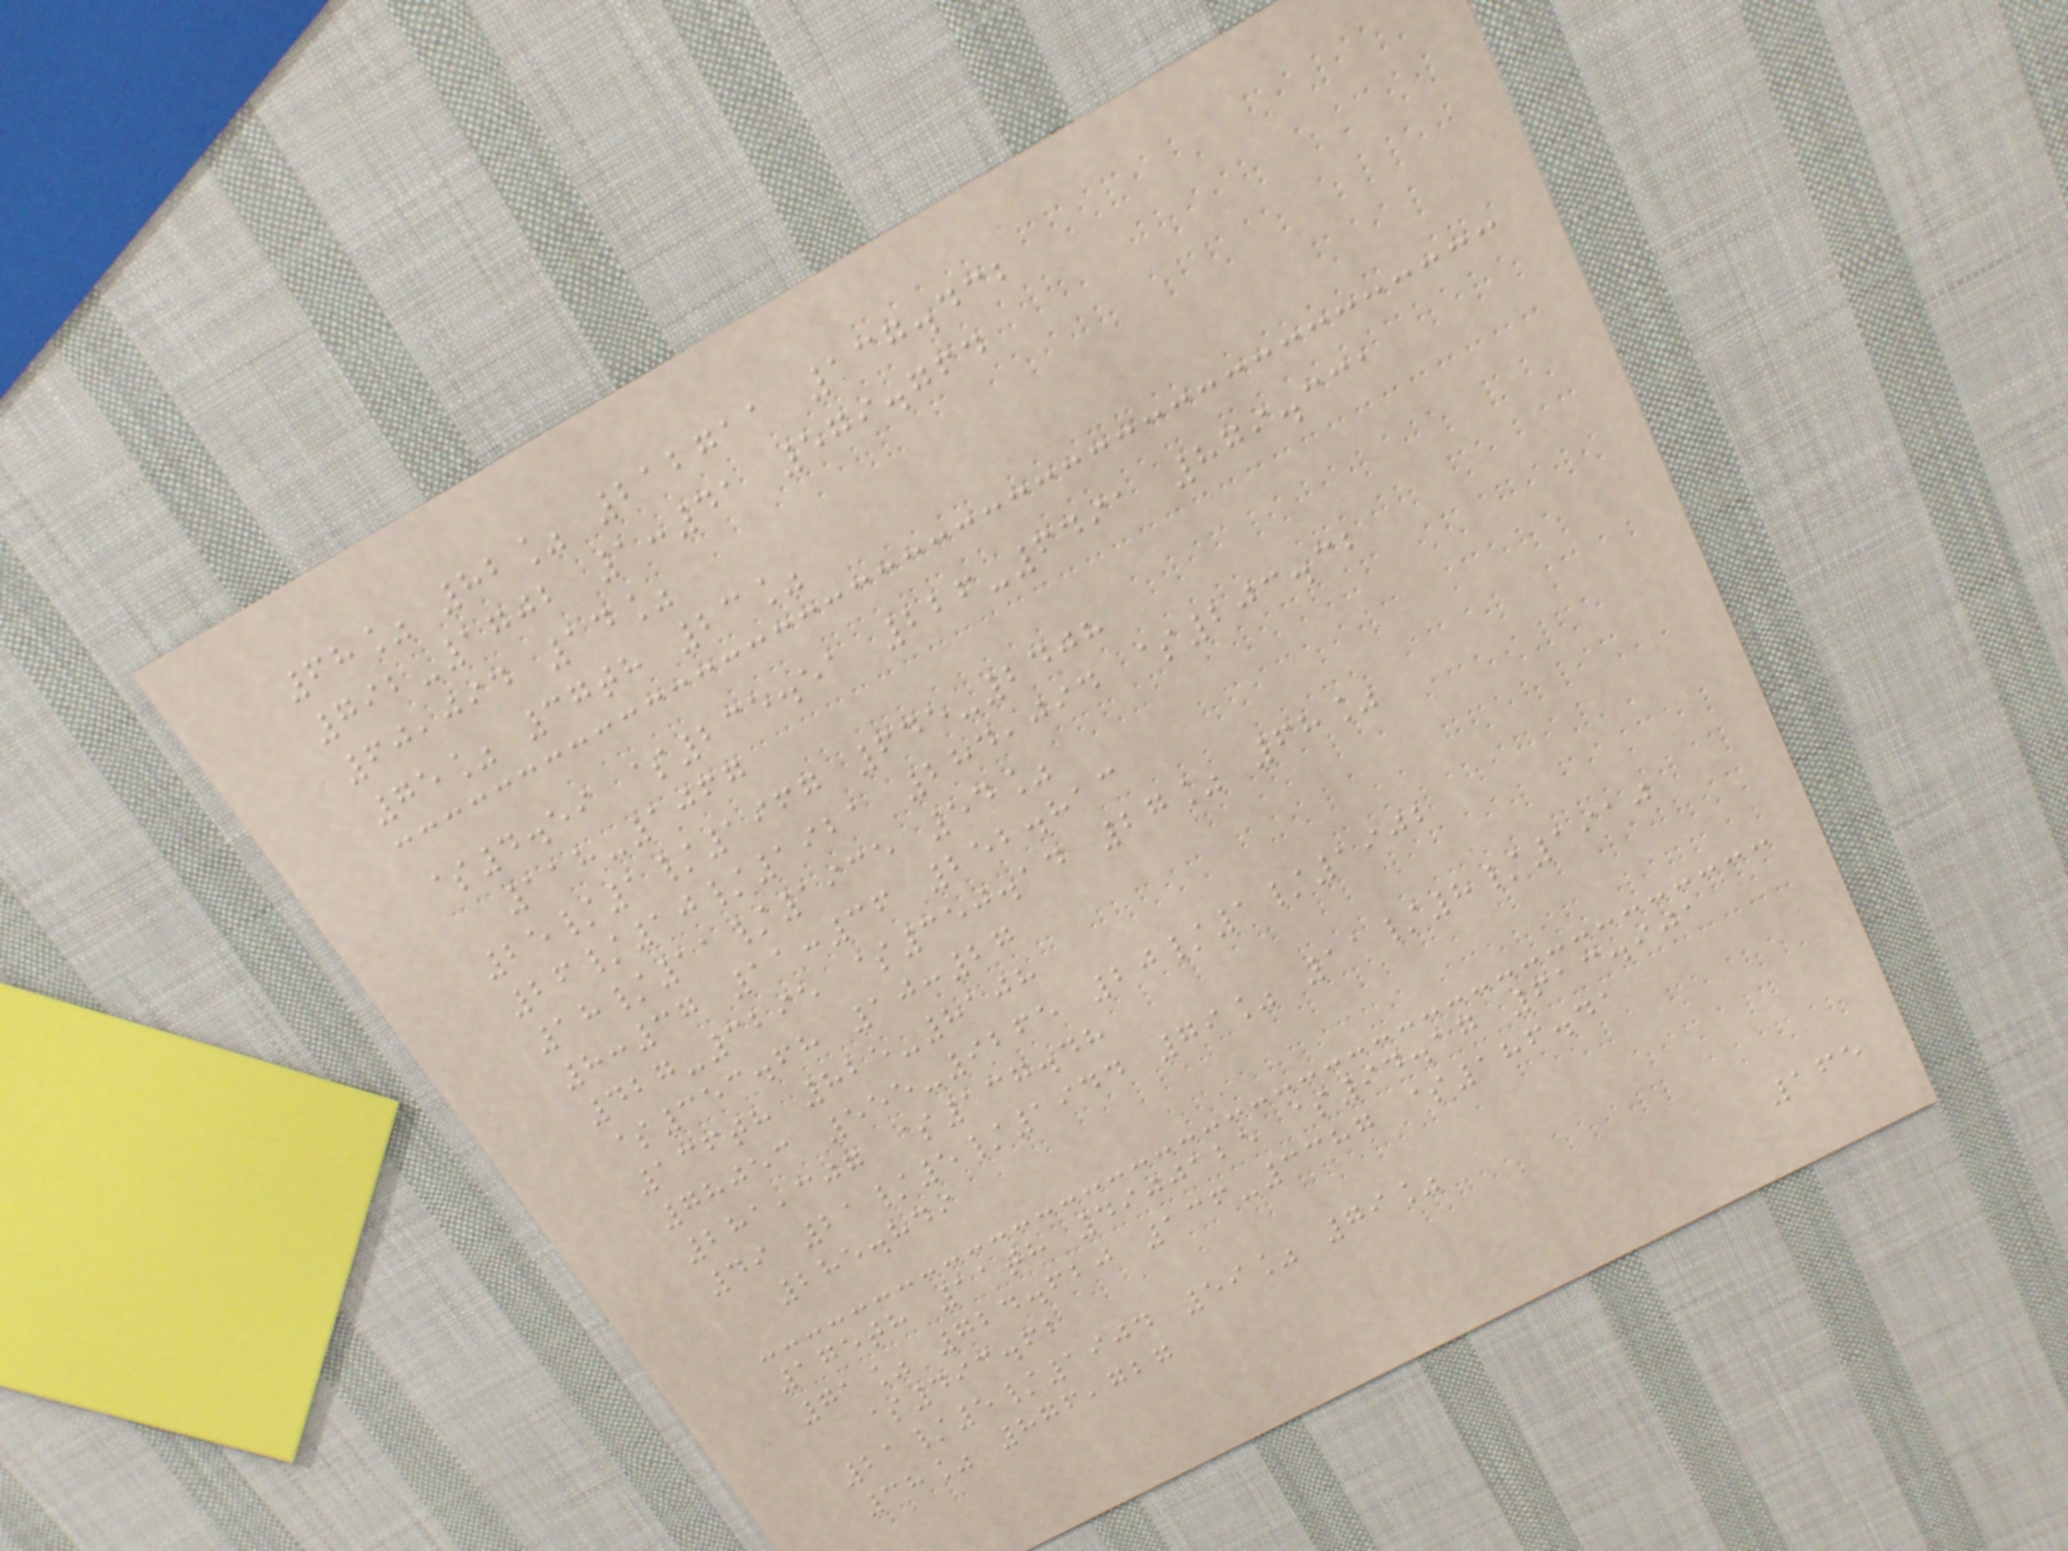68% 82% 212711 137.432
792-1702 1:41 579.764
60,094 14%
75% 37th 23%
$4.59 $235.51 226-6491 879.331
118-1067
25/1/1967 645-2408
26/10/1921 284,094 $203.32
18/11/1935 54%
8:37 11:36 252.813
427-3295 $350.14 27% 68%
$353.68 10:27
136th 825-8108
78053 555-9265 20/1/1902
281,307 $137.48
49 21/5/1944 79% 11/8/1910
285.849
175th 11th 4900125 $94.17 613.901
71% 724.620 136-3387 $186.41
$493.62
21/5/1904 59% 79%
38% 876,727
165
